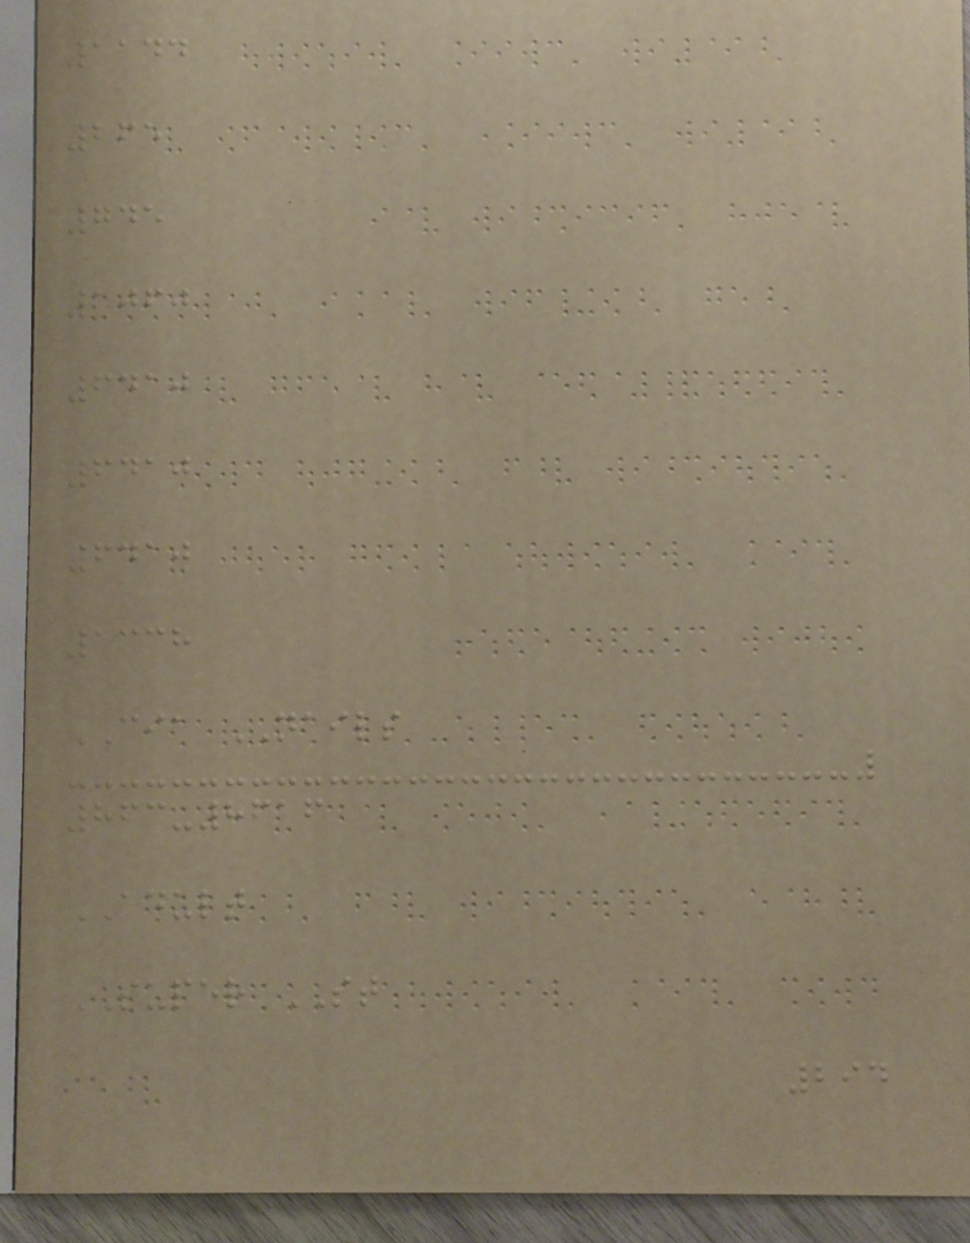1144
265
745
1060
6410
6410
6410
1338
CIA NAILS
863-8616
ADULT
SUPER ST
294
